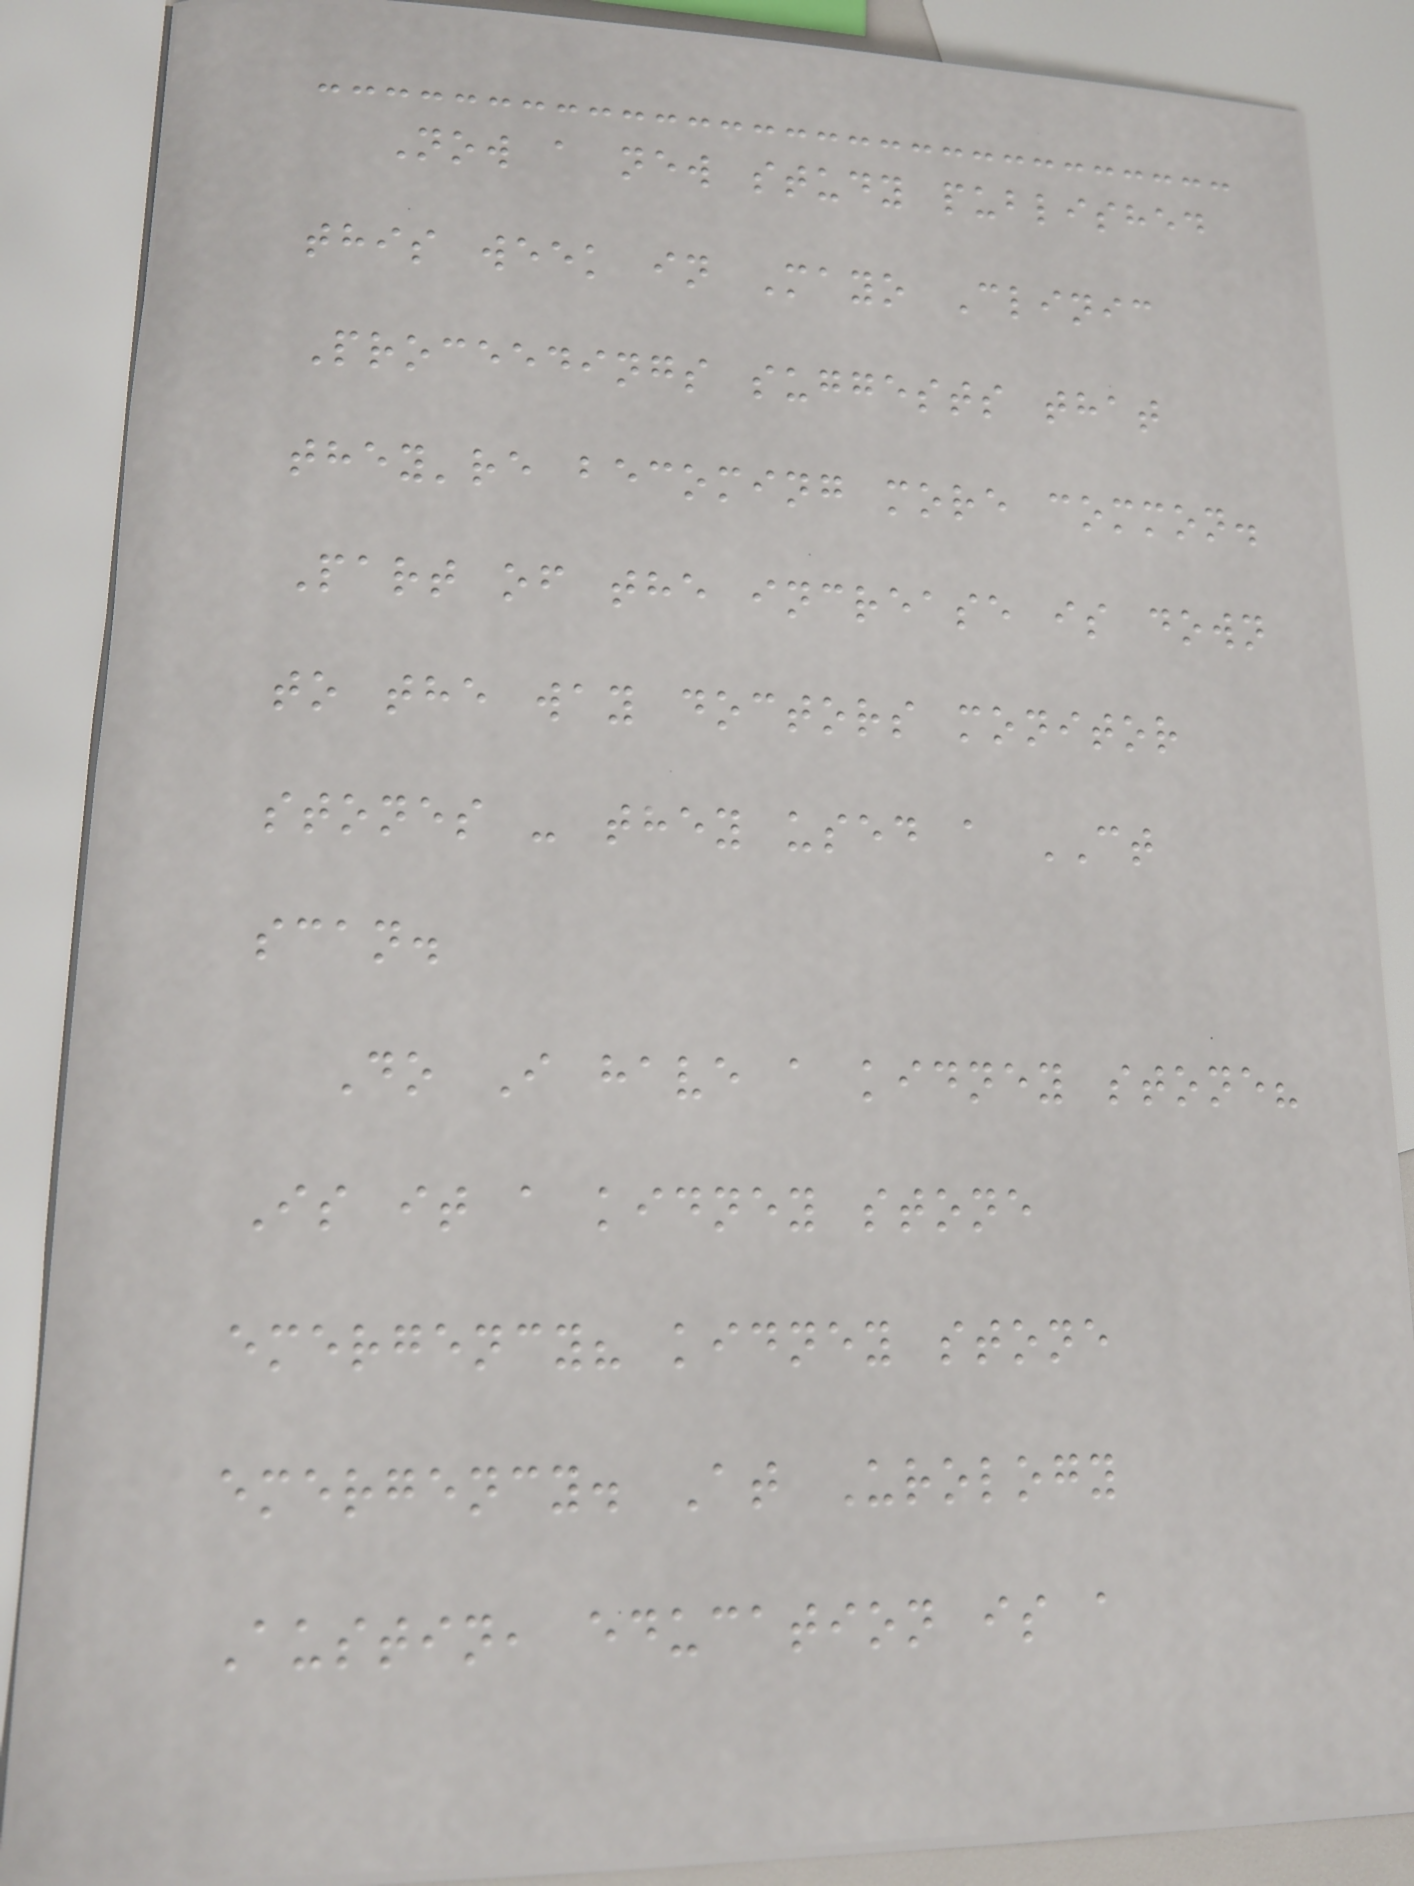Now a new study published
this week in Mayo Clinic
Proceedings suggests that
they're becoming more common.
Part of the increase is down
to the way doctors monitor
stones - they used a CT
scan.
Do I have a kidney stone?
Is it a kidney stone
emergency? kidney stone
emergency. At Urology
Austin, education is a
